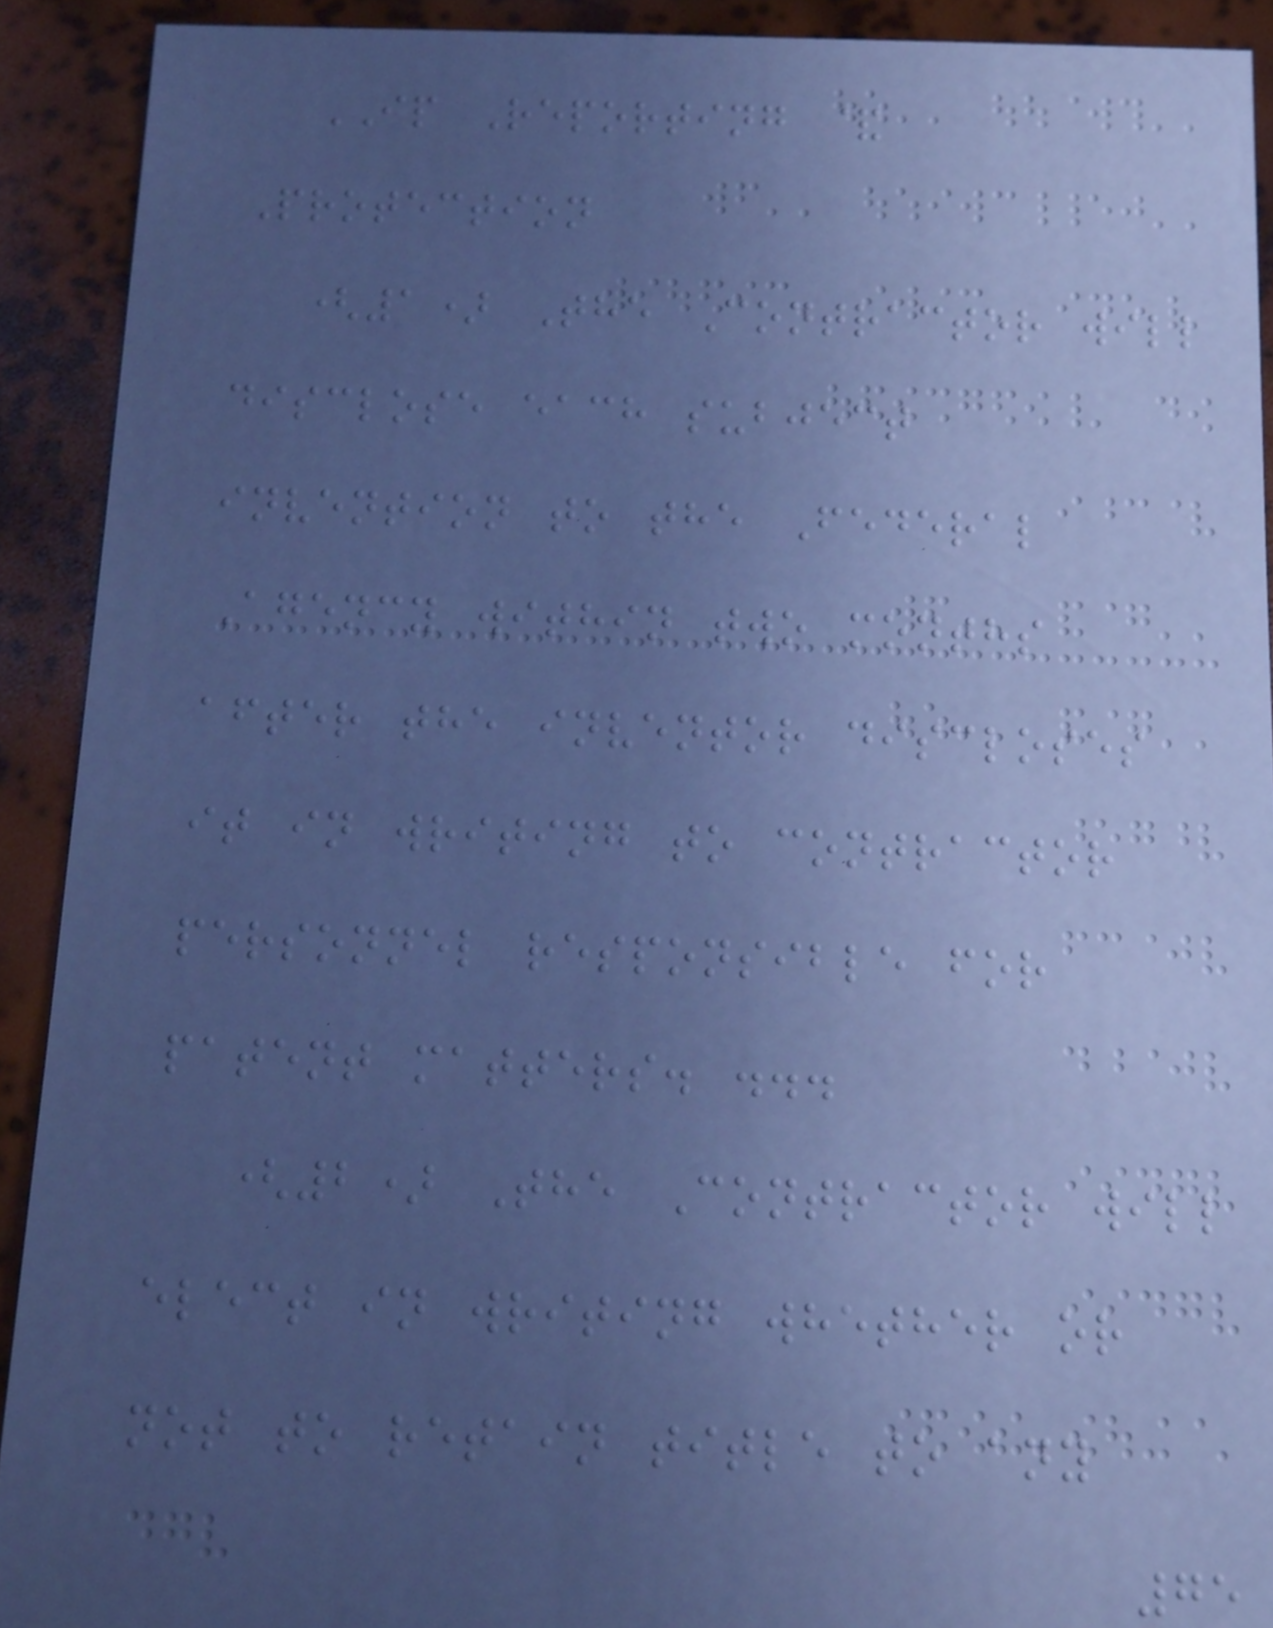IP Reporting &
Protection
(1) The Contractor will
disclose each subject
invention to the Federal
Agency within two months
after the inventor discloses
it in writing to contractor
personnel responsible for
patent matters. ...
(2) The Contractor will
elect in writing whether or
not to retain title to any
75
